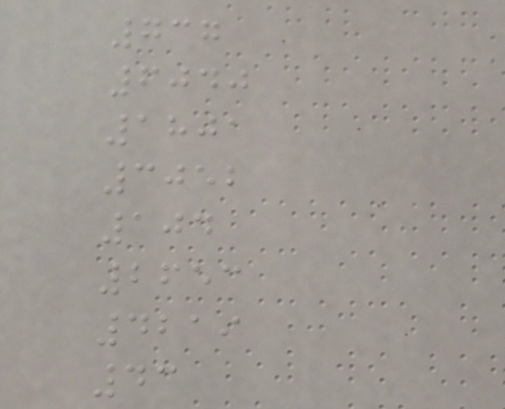737
6040
1801
3052
104
2653
4219
43
